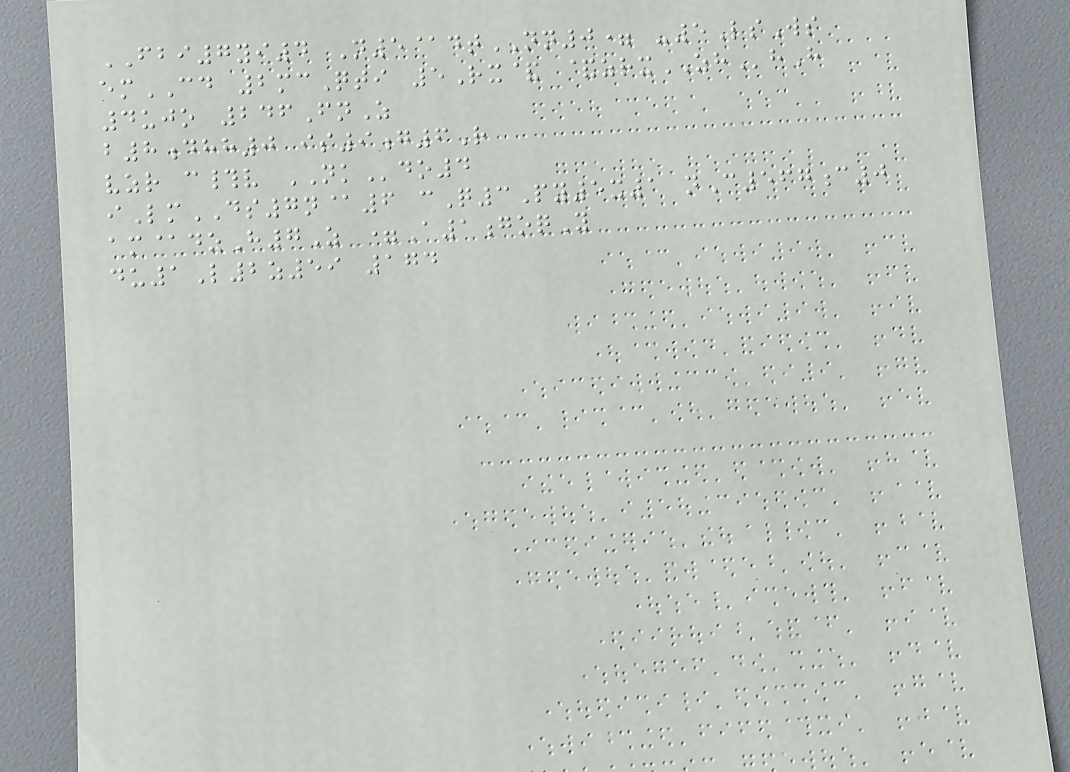FBI7yi4 N5@dtNN0= -5LsWs
emCD 2mcQti 5Rx& &zrxZHhH
4ujo 246FnZ
b8dhh0 is9g6R
vzr c#v NKdo4
iLmDS7n@6 cQ3Py5x1 nC567c0
am@dzH7Z =A1goqY
du1L2z59 174
